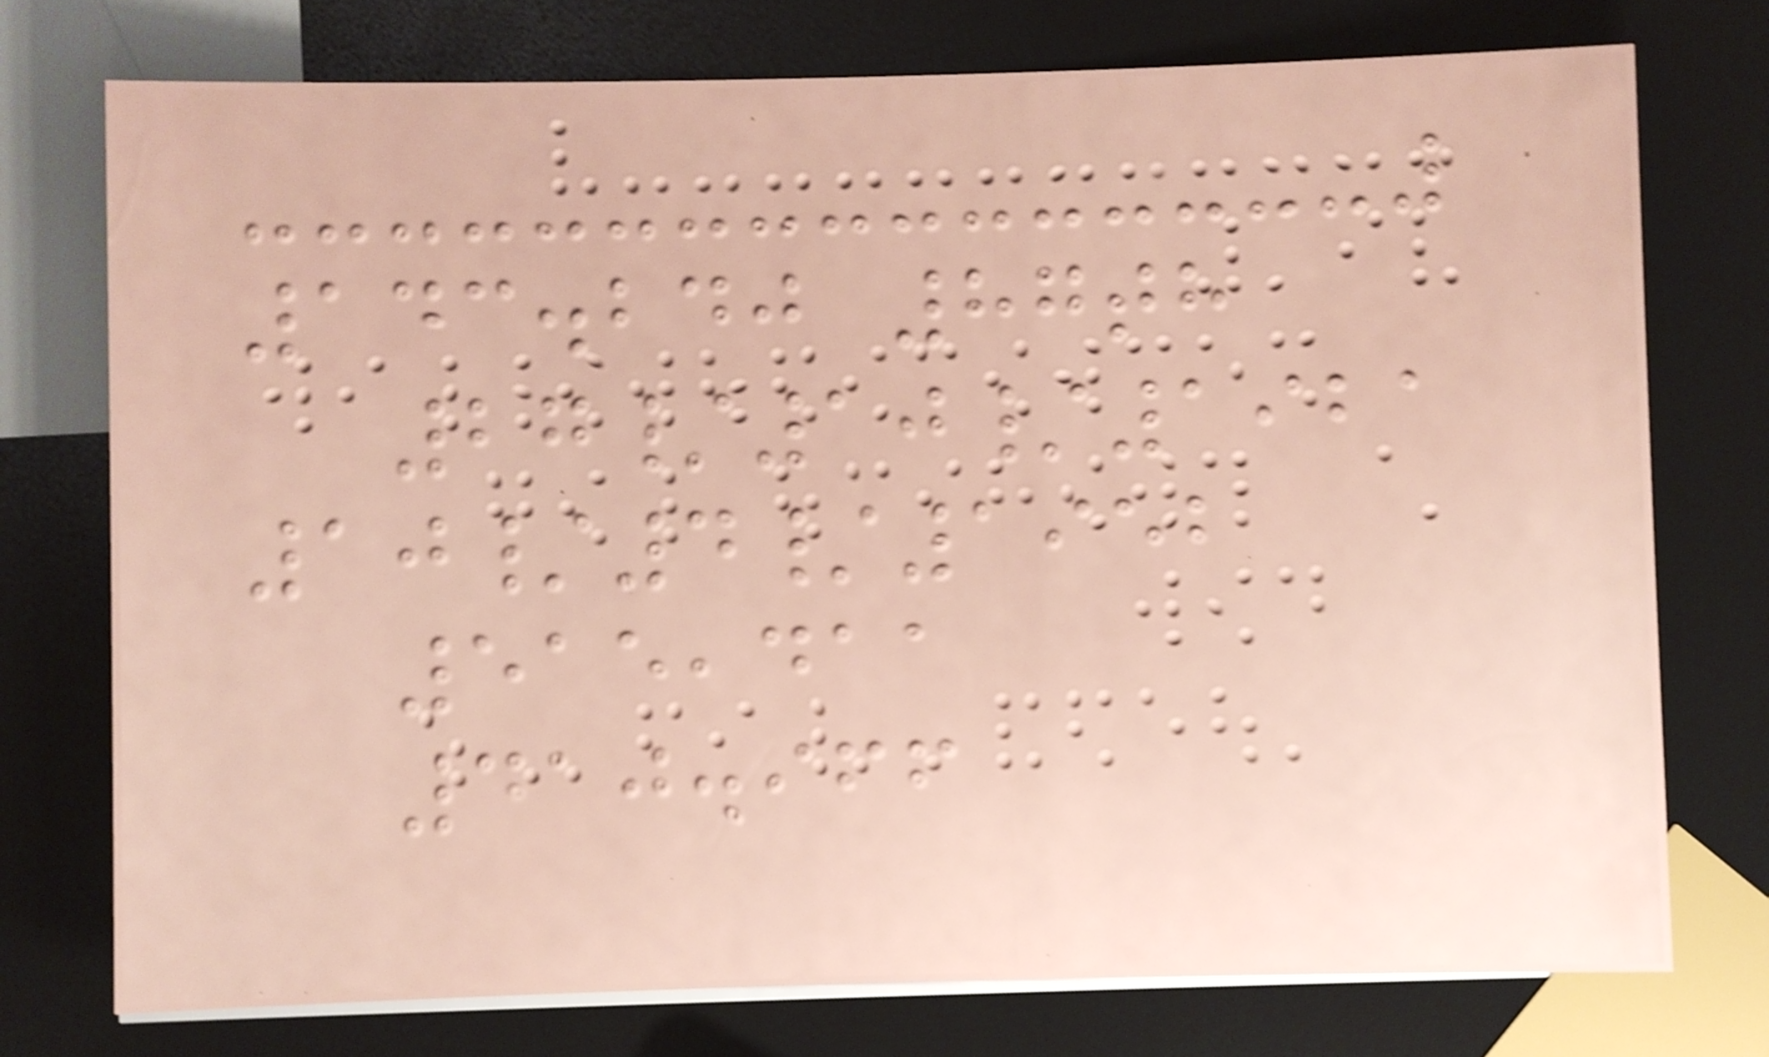143.240 87th
27/10/1921
10/4/1952
515,411
410.966
